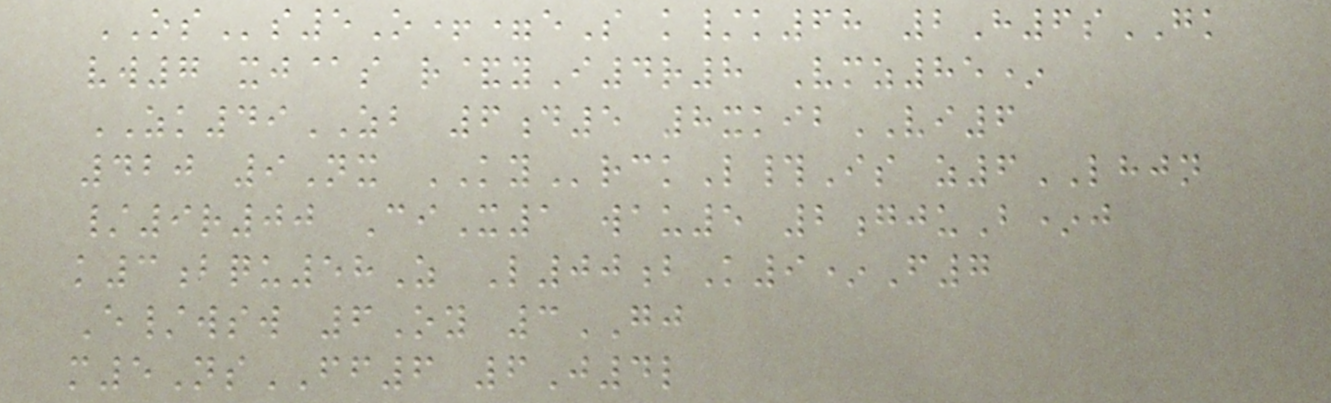OSs5O+=eS k/k68 2H6sGK
vw7 xj@s r&yI4r8 Vmz85*
ZK49ZB 6d5 8xkibVI6
420 9Nx KYrckL#Is z6LHJN
/9r00 CiX1 wau5 2gjuB*j
k3bqu58Z L00bK9*F7
E/wsw 6Oy 3GJ
m5NsFF6 6J4l
